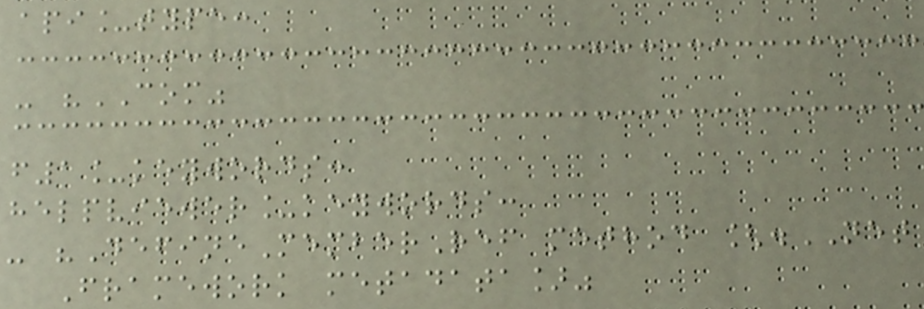api_type:
- "COM"
f1_keywords:
helpviewer_keywords:
- "DefineMemberRef method [.NET
Framework metadata]"
